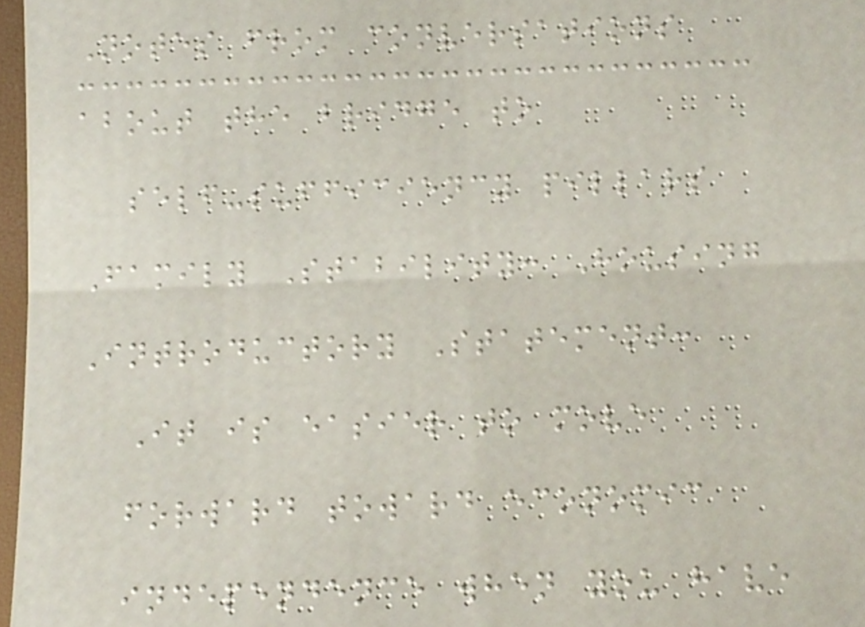Notes from conversations
about the bridge to
self-sufficiency pillars
Family Stability: Housing
Introductory Statement:
It is easier to move
forward toward economic
independence when you have
